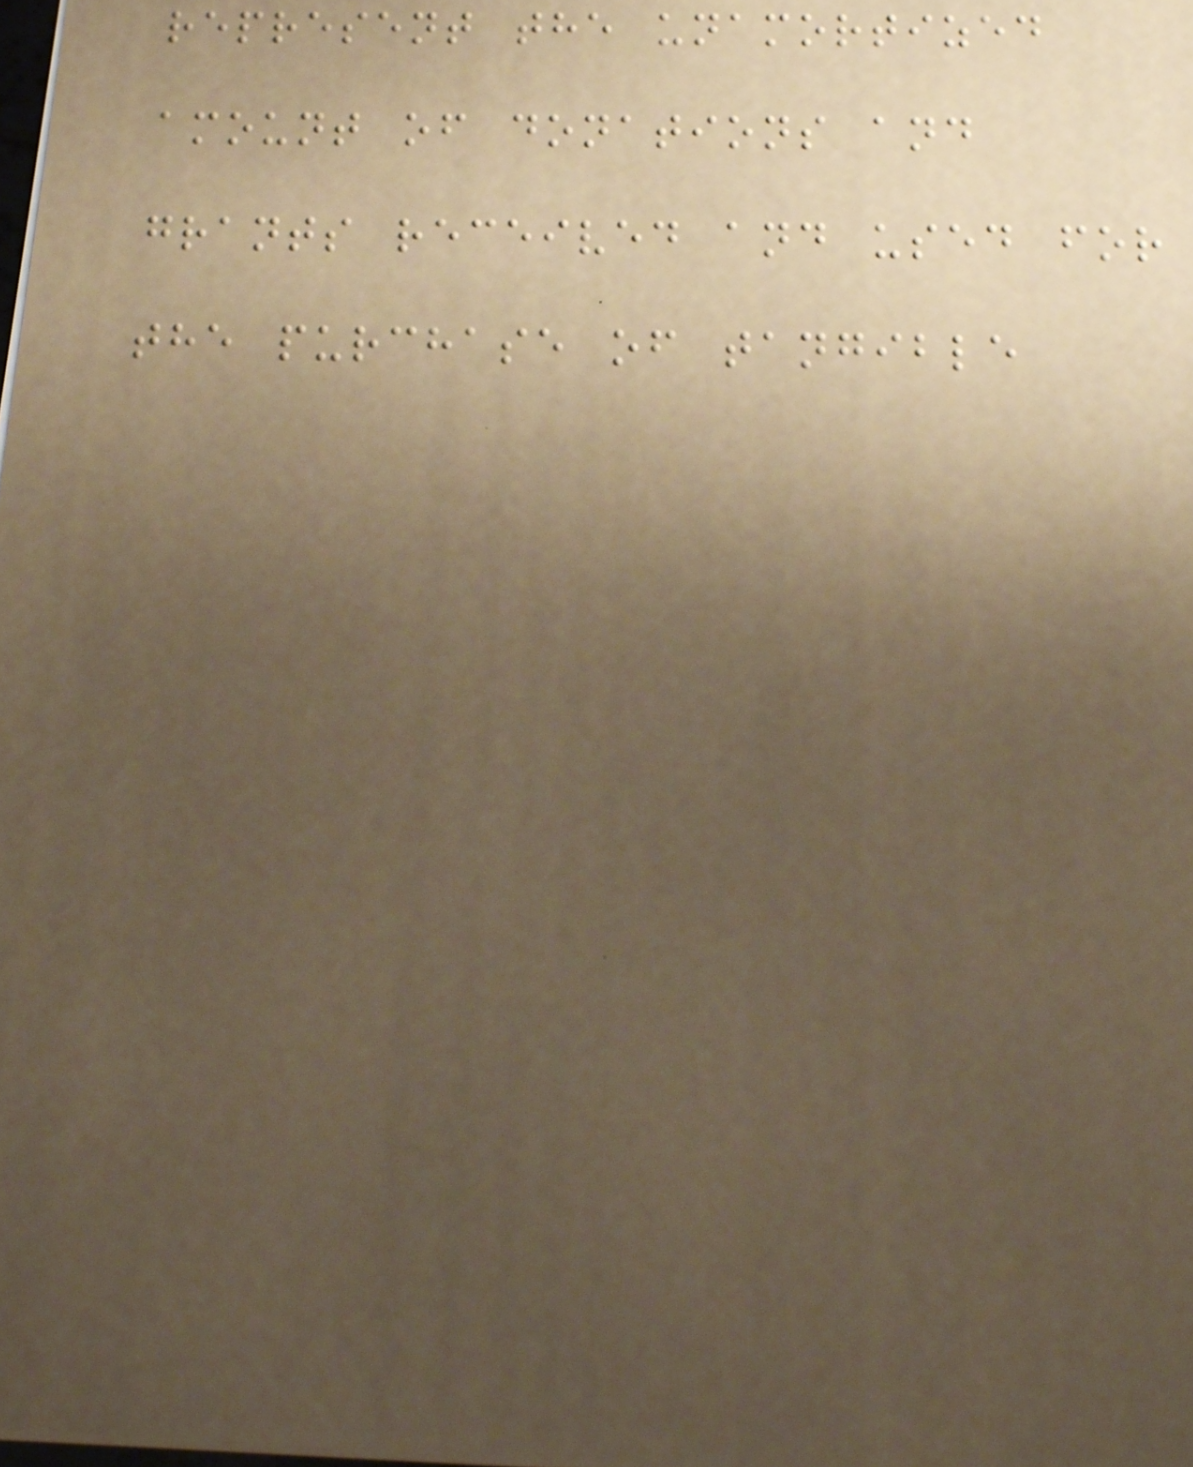represent the unamortized
amount of donations and
grants received and used for
the purchase of tangible
